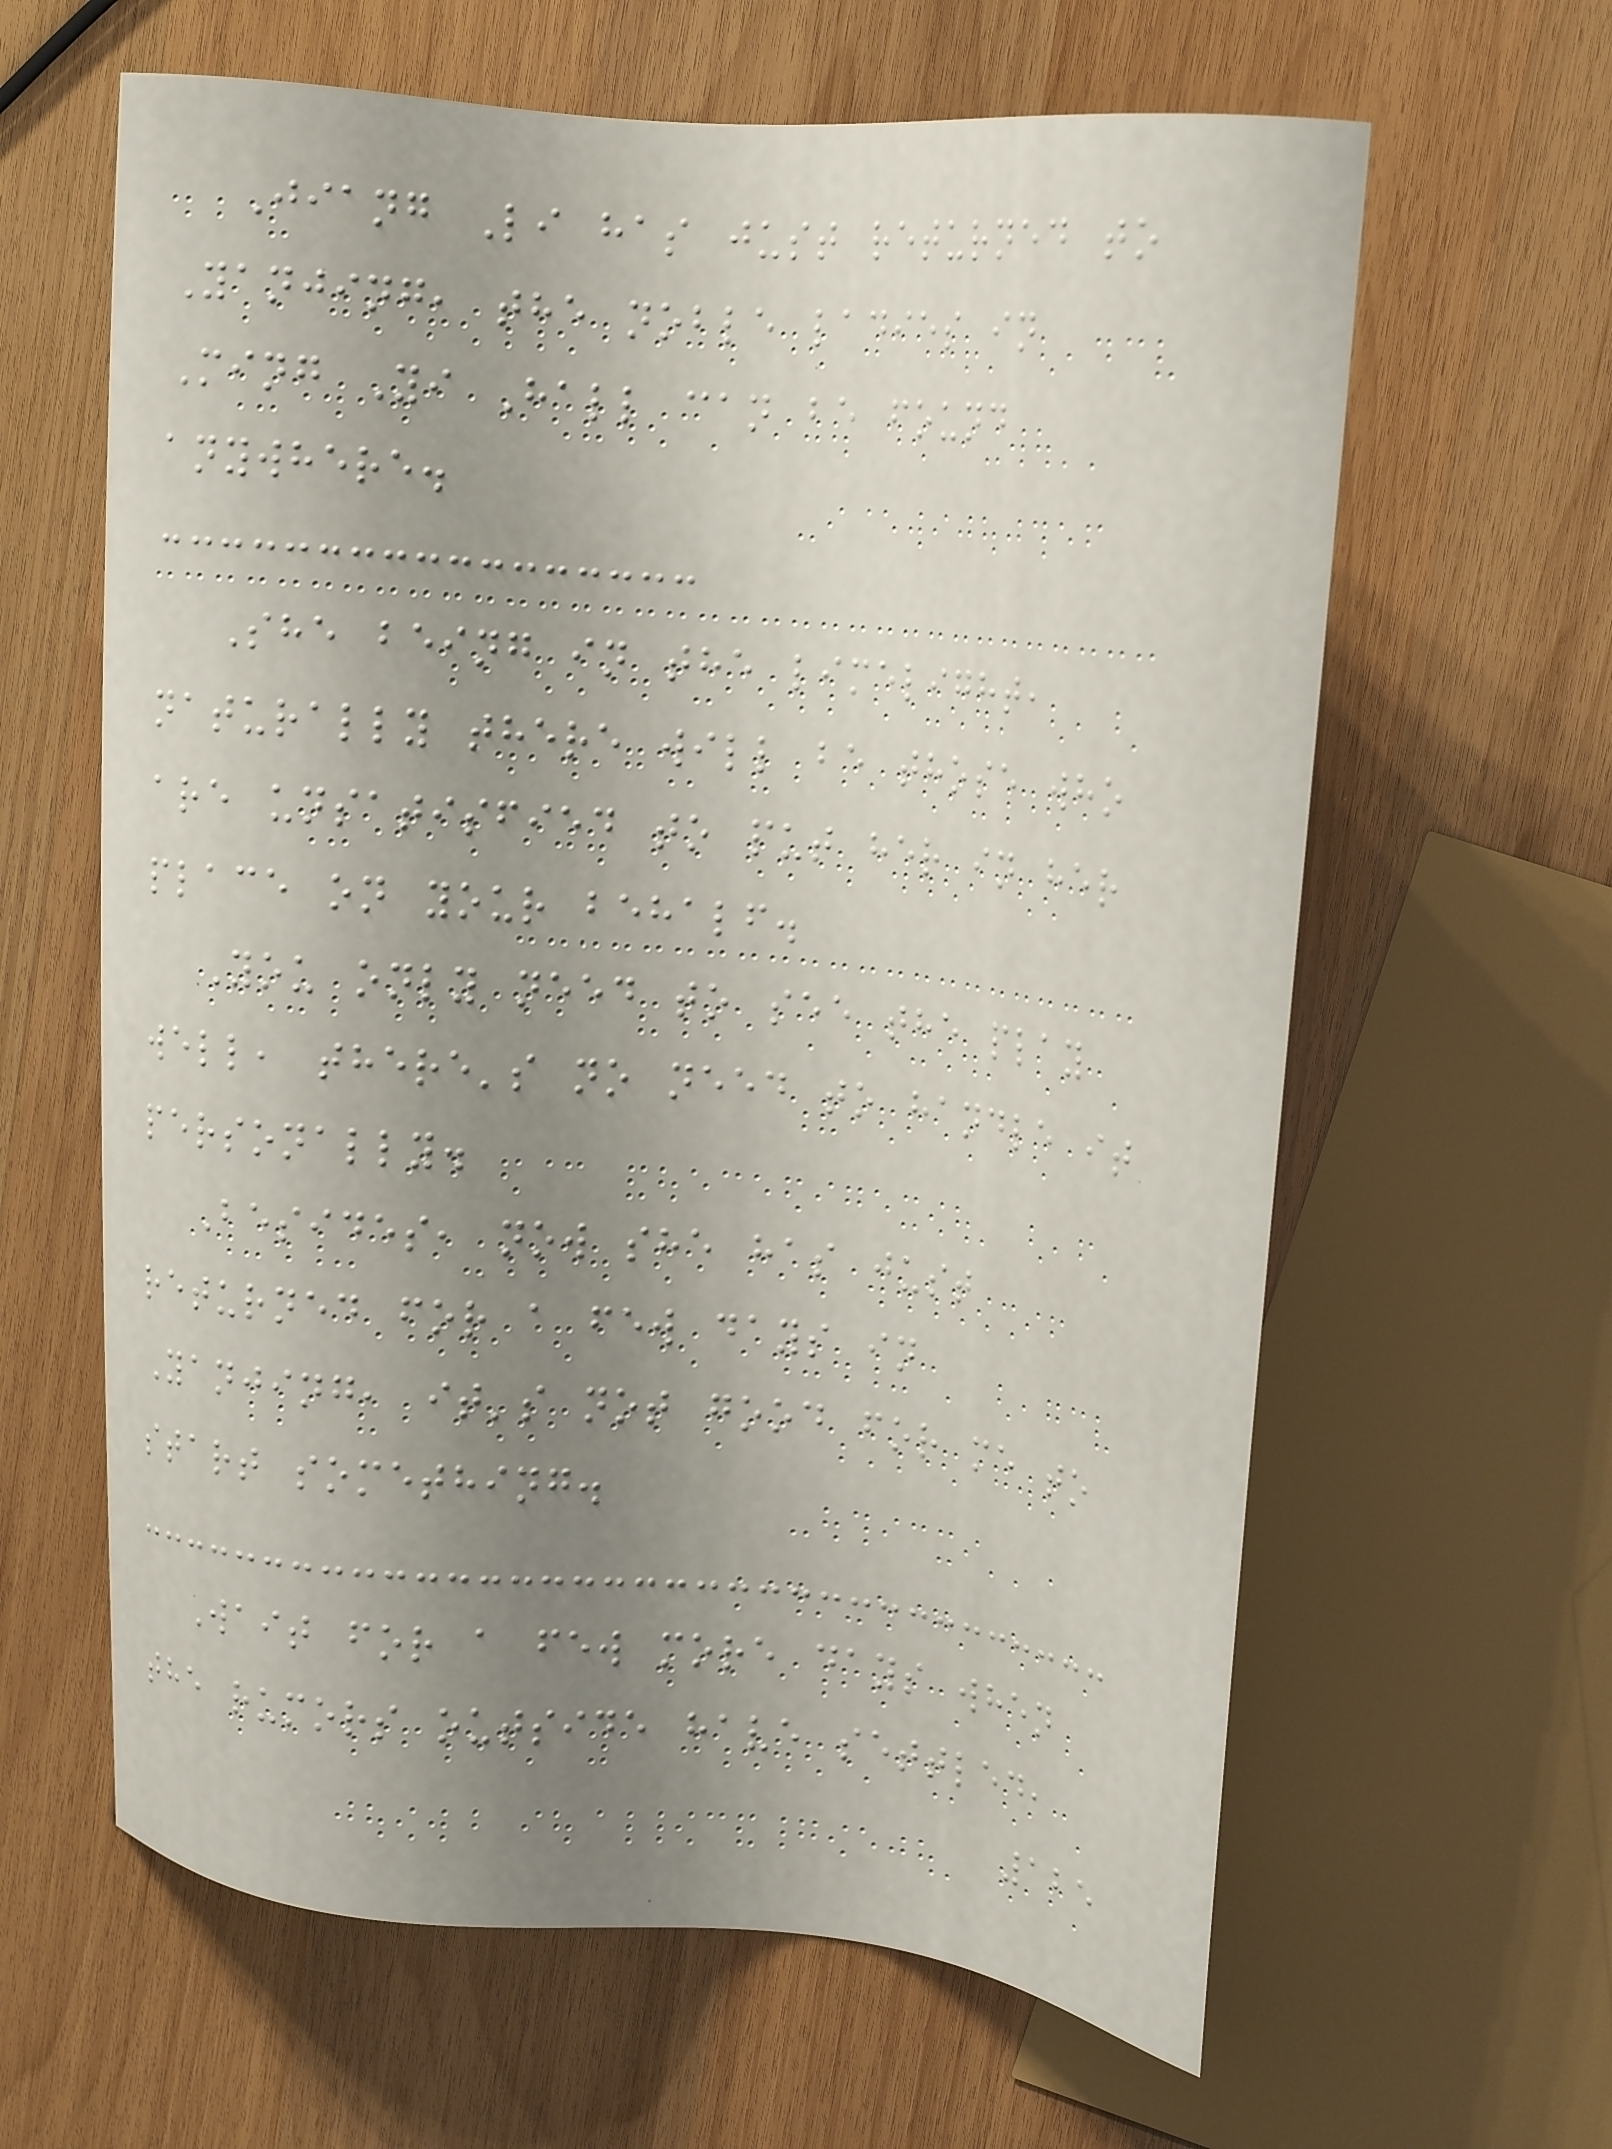Jiang Li has just returned to
Yanjing, the noble ladies in
Ming Yi Hall can be found
anywhere.
She being in the limelight,
naturally there will be those who
are unsatisfied to put her in her
place on your behalf.
You only need to see the play
well, there's no need to handle it
personally.
Besides, now she has just
returned for a few days in
Yanjing, it's not good for me to
start something.
Wait for a few more days when
the rumors outside have settled,
125
